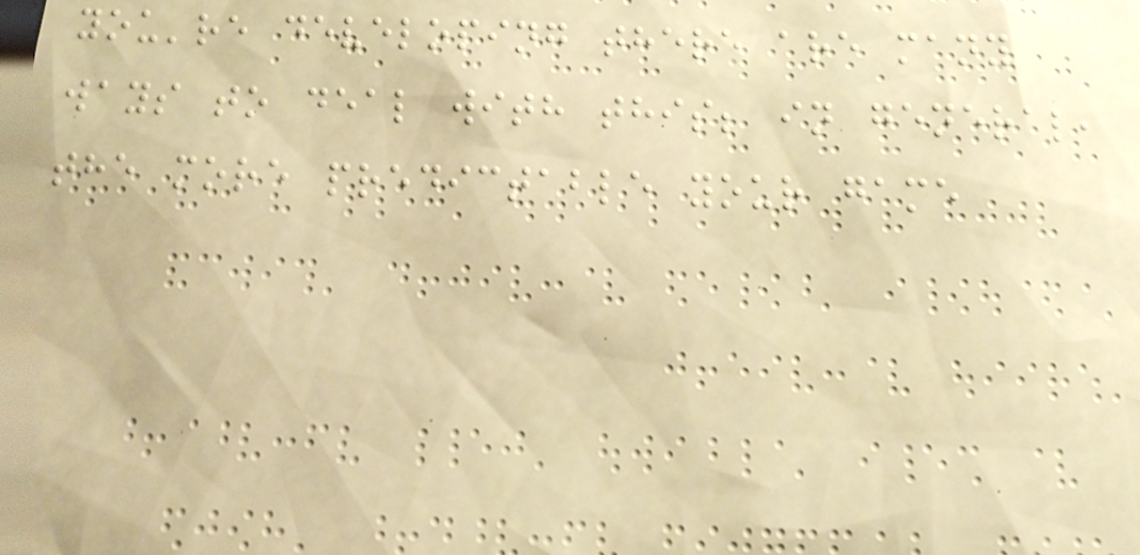you're developing there are many
ways to deal with this; in general,
the more predictable your game
